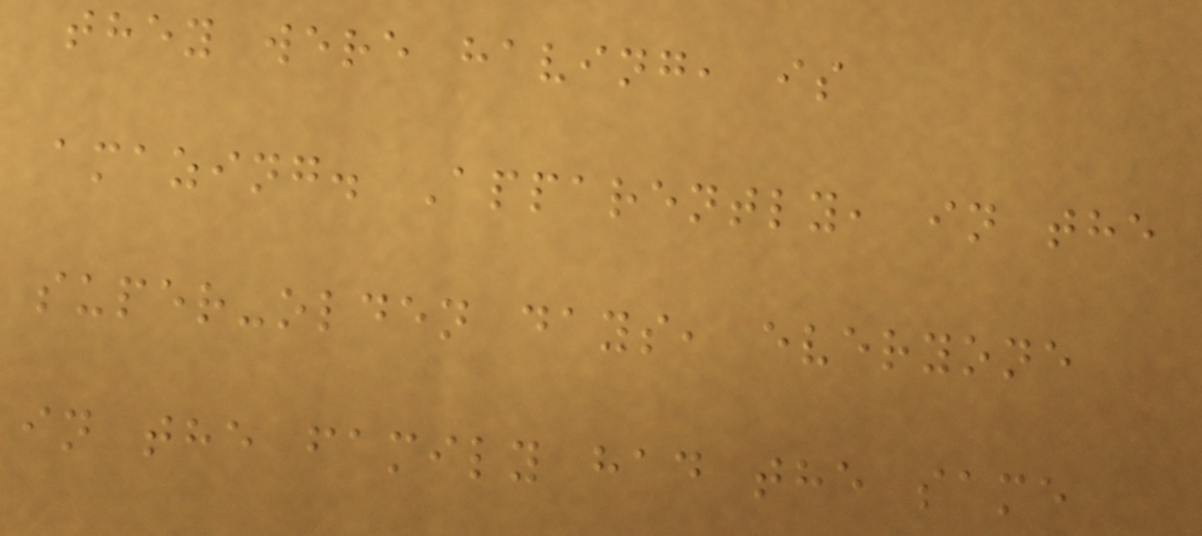they were having, is
amazing. Apparently, in the
super-olden days, everyone
in the family had the same
